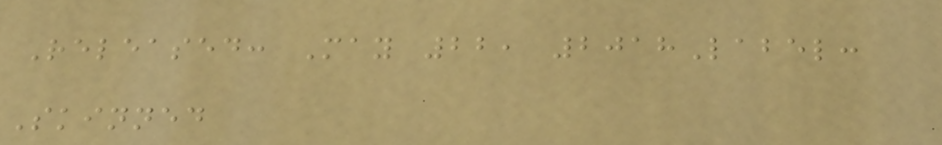Released: May 22, 2018Label:
Skinned
